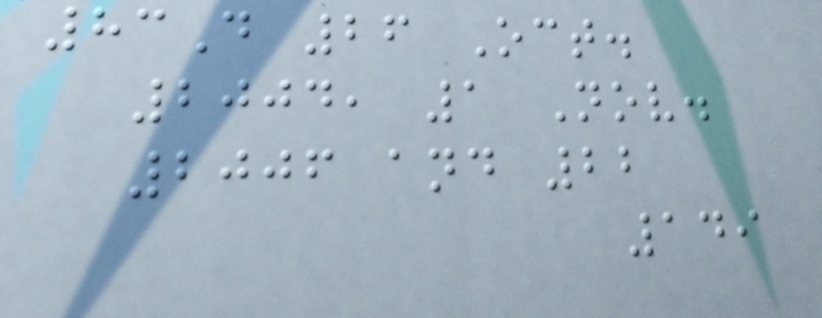83D 26 Oct.
2004, 1 Nov.
2006 and 22
149
